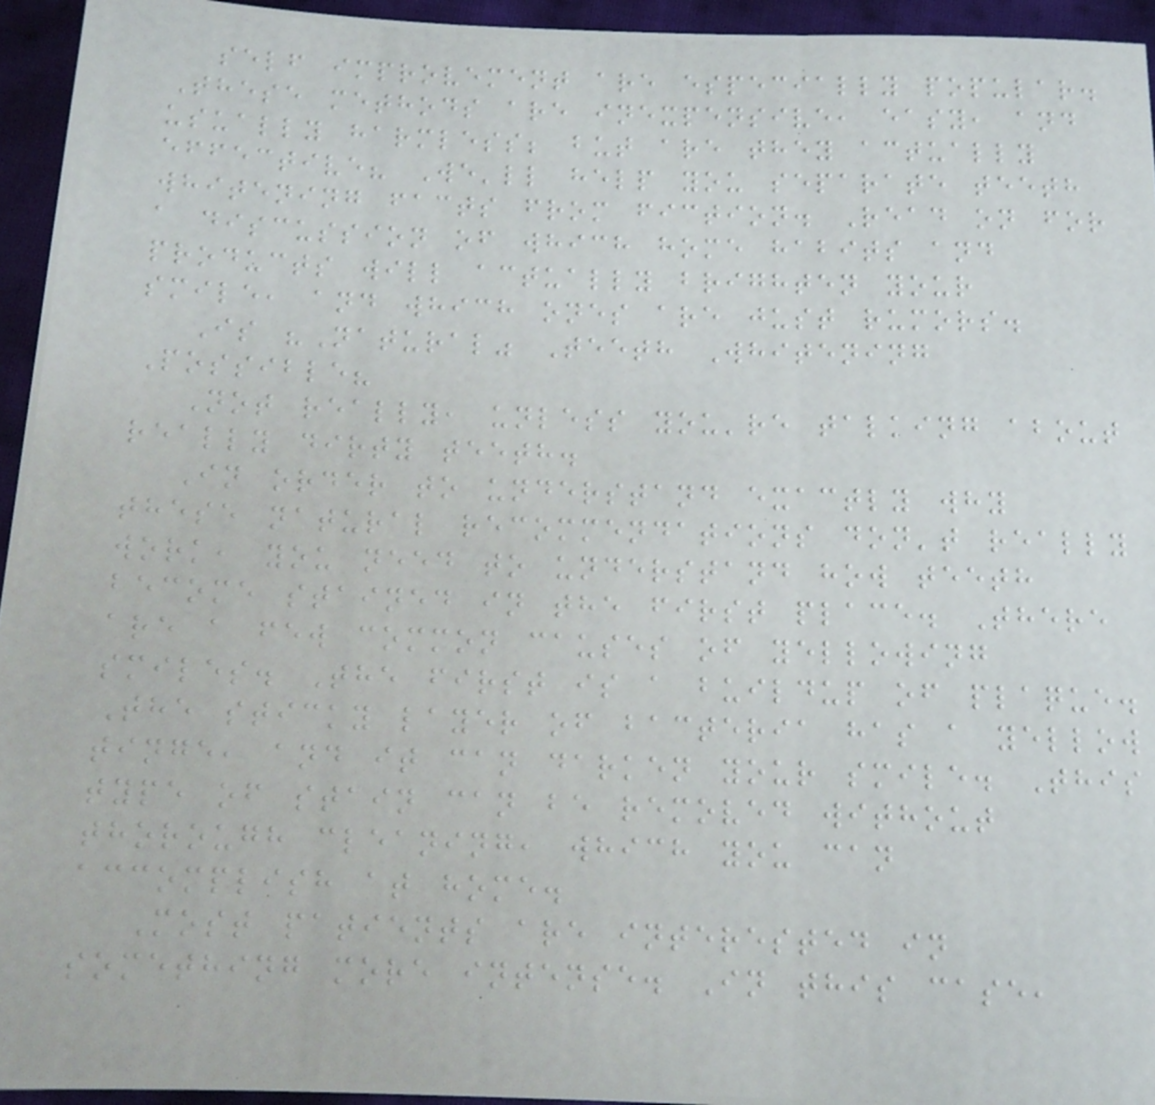self improvement are especially popular.
These methods are inexpensive, easy, and
usually harmless; but are they actually
effective? We'll help you separate teeth
whitening facts from fiction. Read on for
a discussion of which home habits and
products will actually brighten your
smile, and which ones are just rumors.
Is "Natural" Teeth Whitening
Possible?
Not really, unless you're talking about
really dirty teeth.
In order to understand exactly why
these natural recommendations don't really
work, you need to understand how teeth
become stained in the first place. There
are a few common causes of yellowing
smiles. The first is a buildup of plaque.
The sticky layer of bacteria has a yellow
tinge, and it can darken your smile. This
type of stain can be removed without
thorough cleaning, which you can
accomplish at home.
Most patients are interested in
something more intense. In this case,
